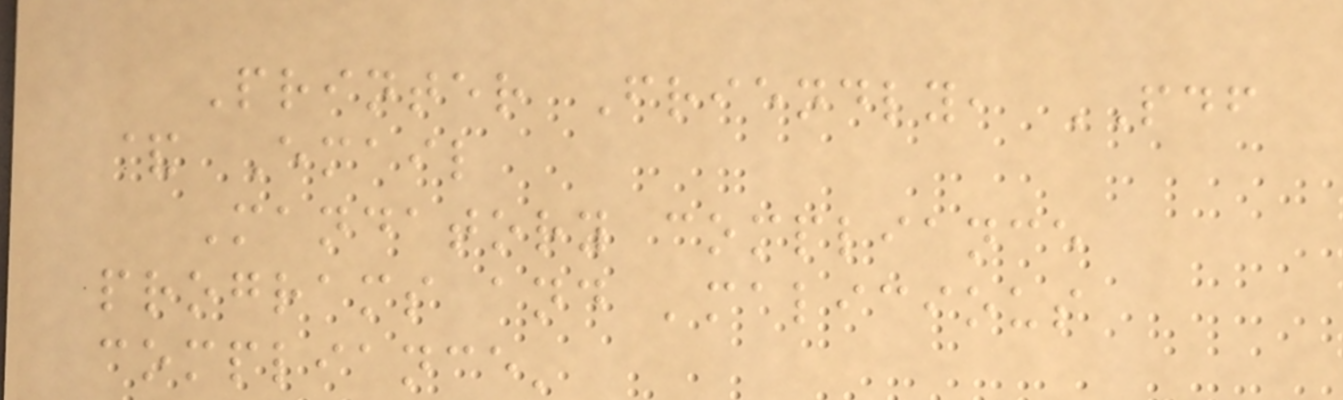Printer Friendly, PDF
& Email
Mandatory compliance
programs and 'malicious
compliance'
